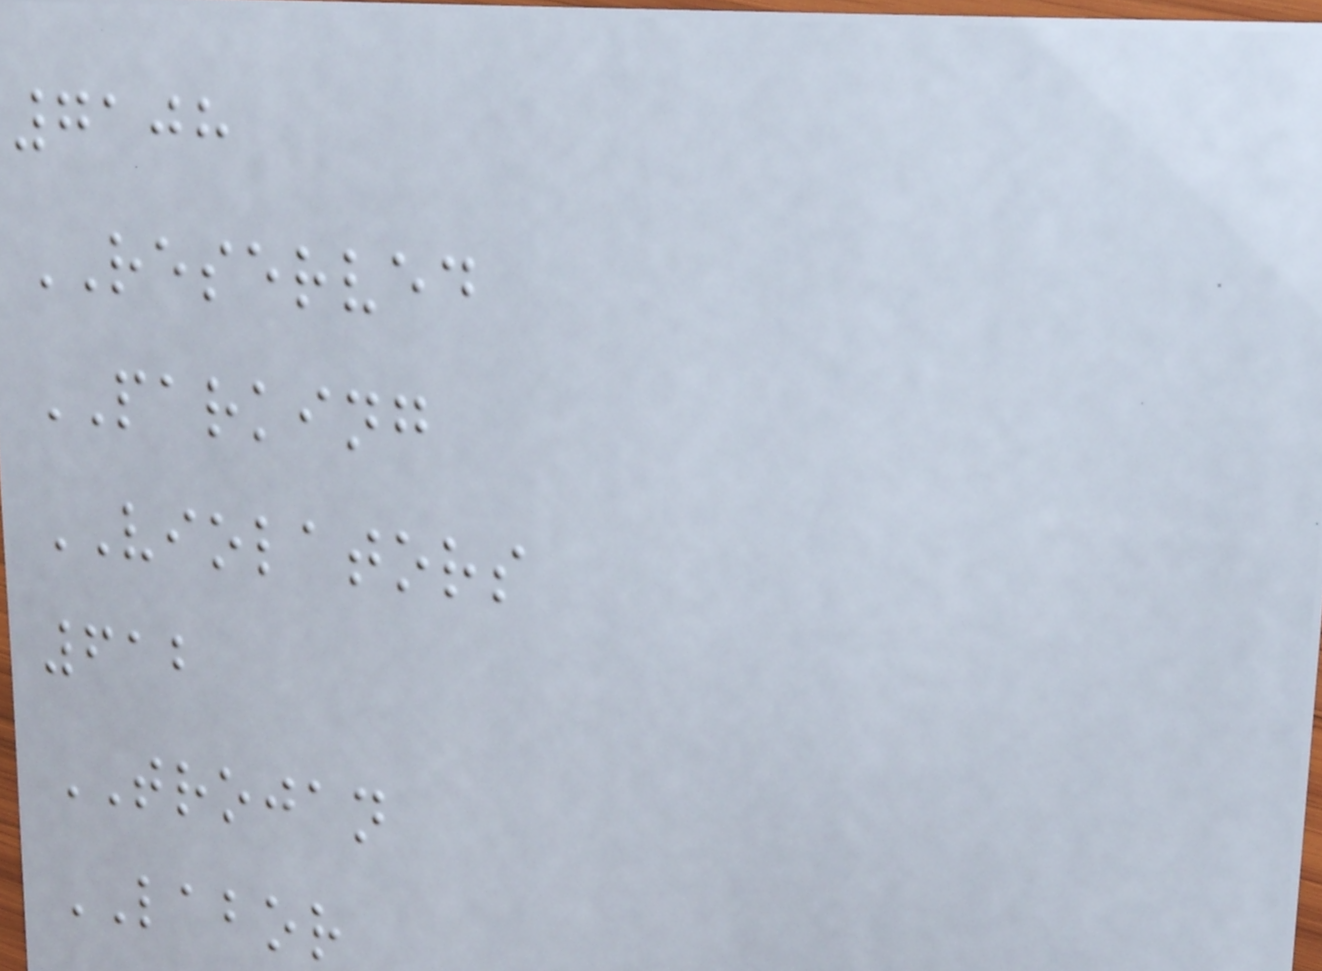7108
RESERVED
PARKING
VIOLATORS
612
TROJAN
LABOR
